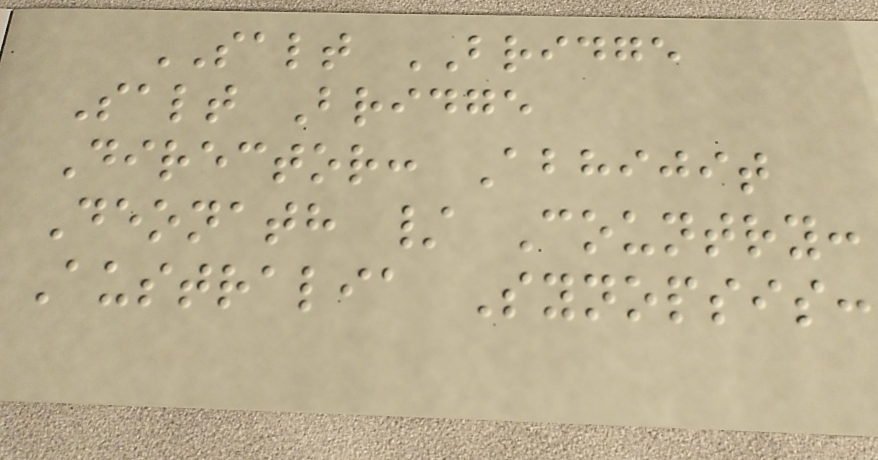SALT BRIDGE
Salt Bridge
Director: Abhijit
Deonath / Country:
Australia Synopsis:
